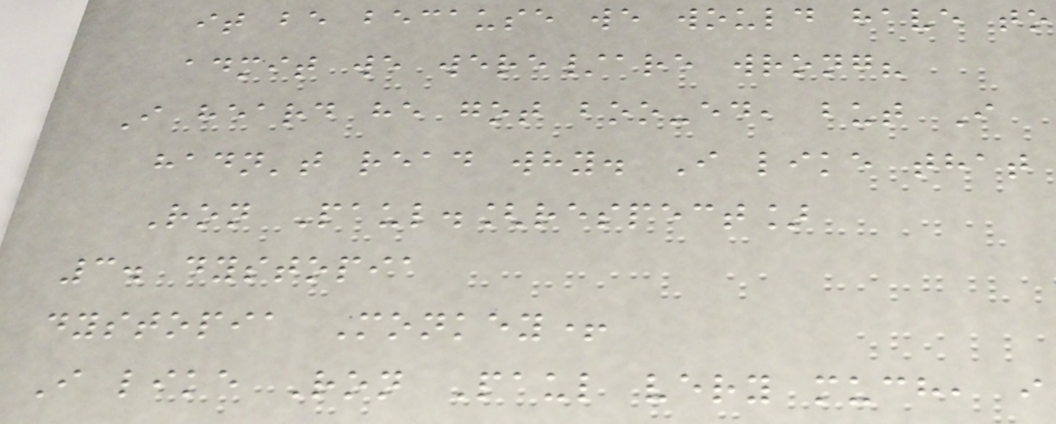it be because we would have to
admit we were/are wrong?
I heard he got boo-ed, but I
hadn't read why. I like that
Ron Paul.[respect]
3. dystopia
dystopia Monkey+
I like Ron Paul very much, i
